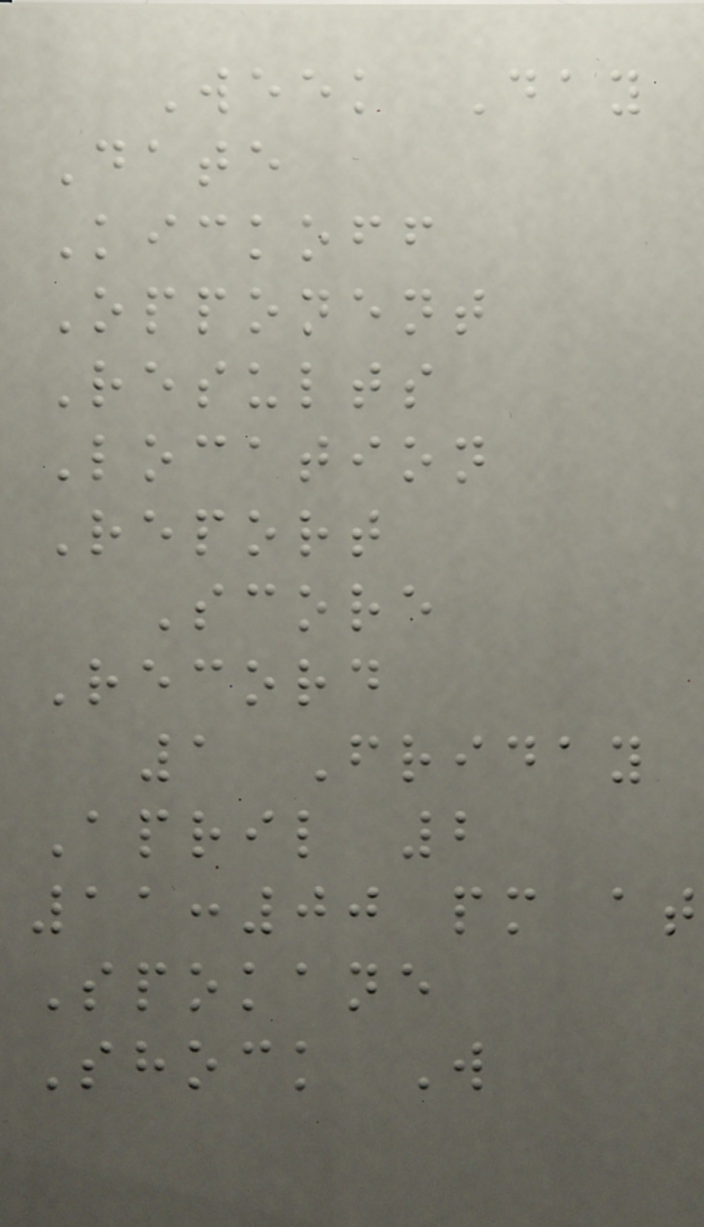Week Day
Date
Kickoff
Opponent
Results
Location
Report
Score
Record
1 Friday
April 2
11:00 pm at
Spokane
Shock W
